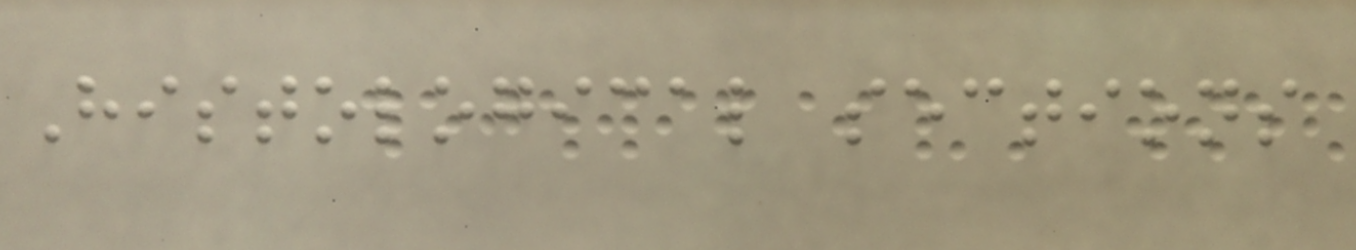Histological sections
